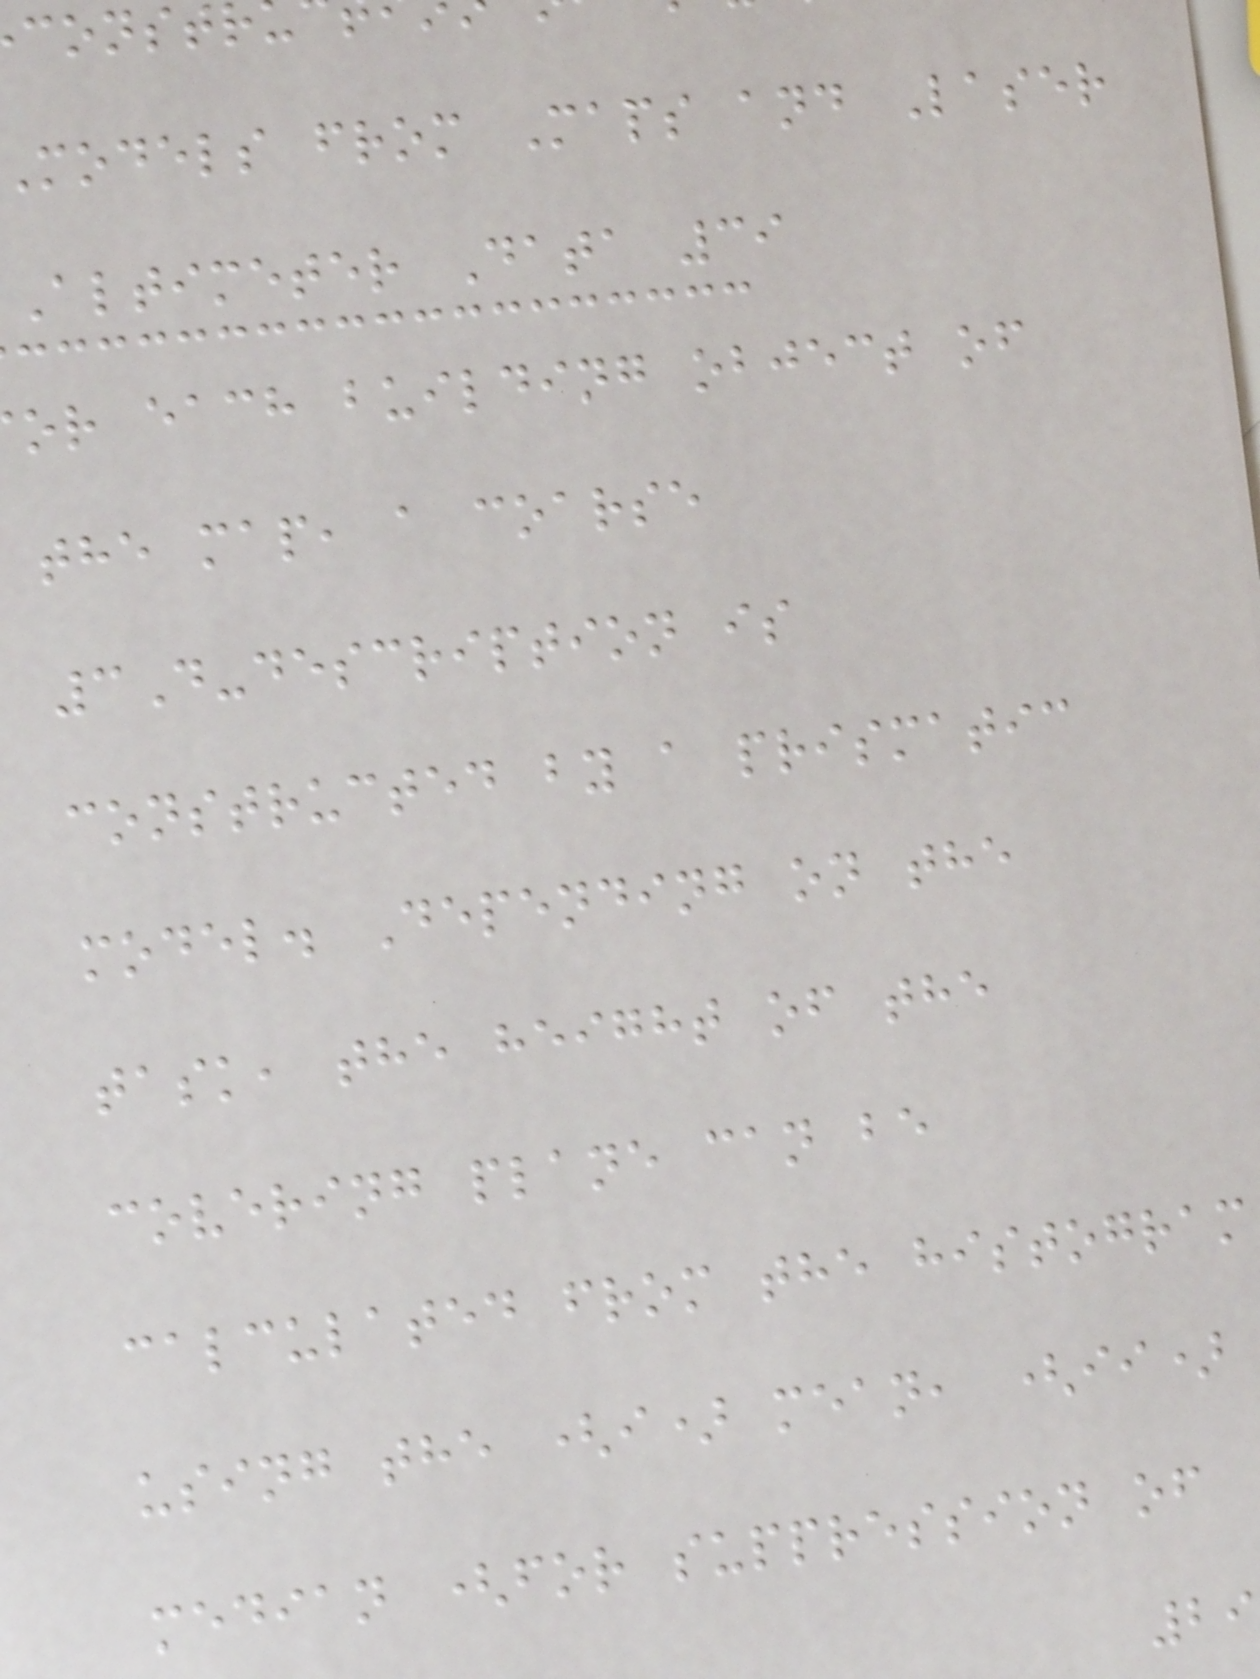models from Maps and Laser
Altimeter Data 39
or each building object of
the map, a coarse
3D-description is
constructed by a prismatic
model. Depending on the
task, the height of the
covering plane can be
calculated from the histogram
using the (i) mean, (ii)
median (for suppression of
